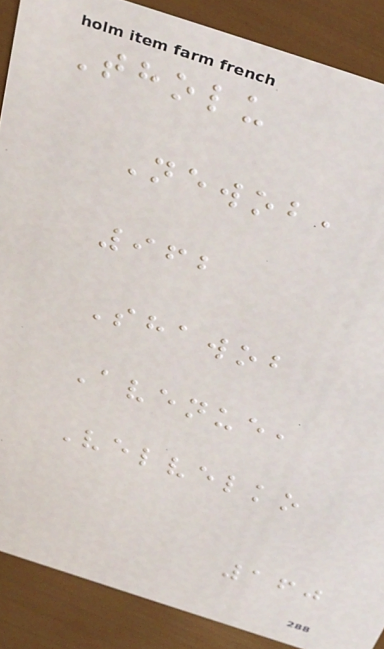Tholu
Newob,
962
Shawob
Avenue,
Velvelko
160
